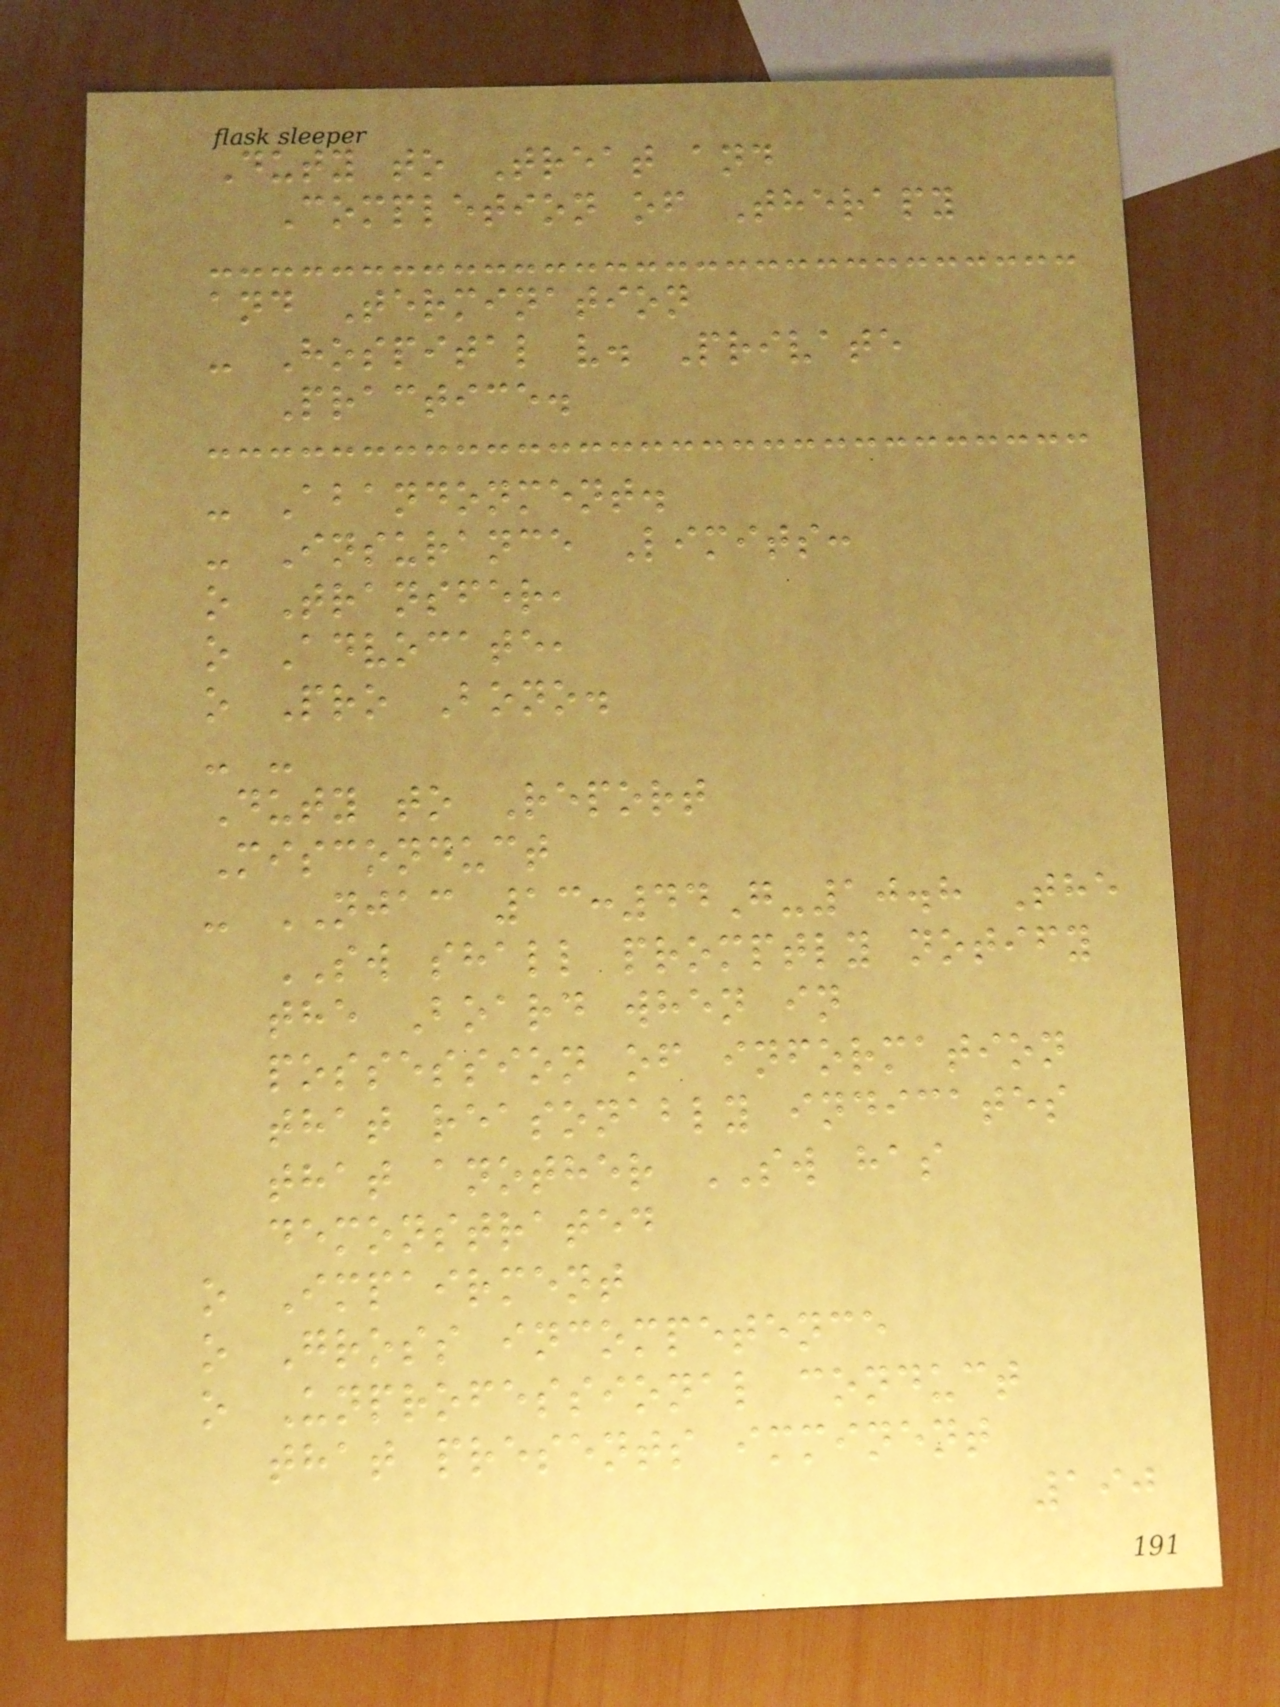Duty to Treat and
Completion of Therapy
and Termination
- Hospital v. Private
Practice.
- Abandonment.
- Insurance Limits:
o Transfer,
o Advocate,
o Pro Bono.
- -
Duty to Report
Misconduct
- NJAC 13:44G-10.8 The
SW shall promptly notify
the Board when in
possession of information
that reasonably indicates
that another SW has
demonstrated
o Impairment
o Gross incompetence
o Unprofessional conduct
that presents imminent
190
